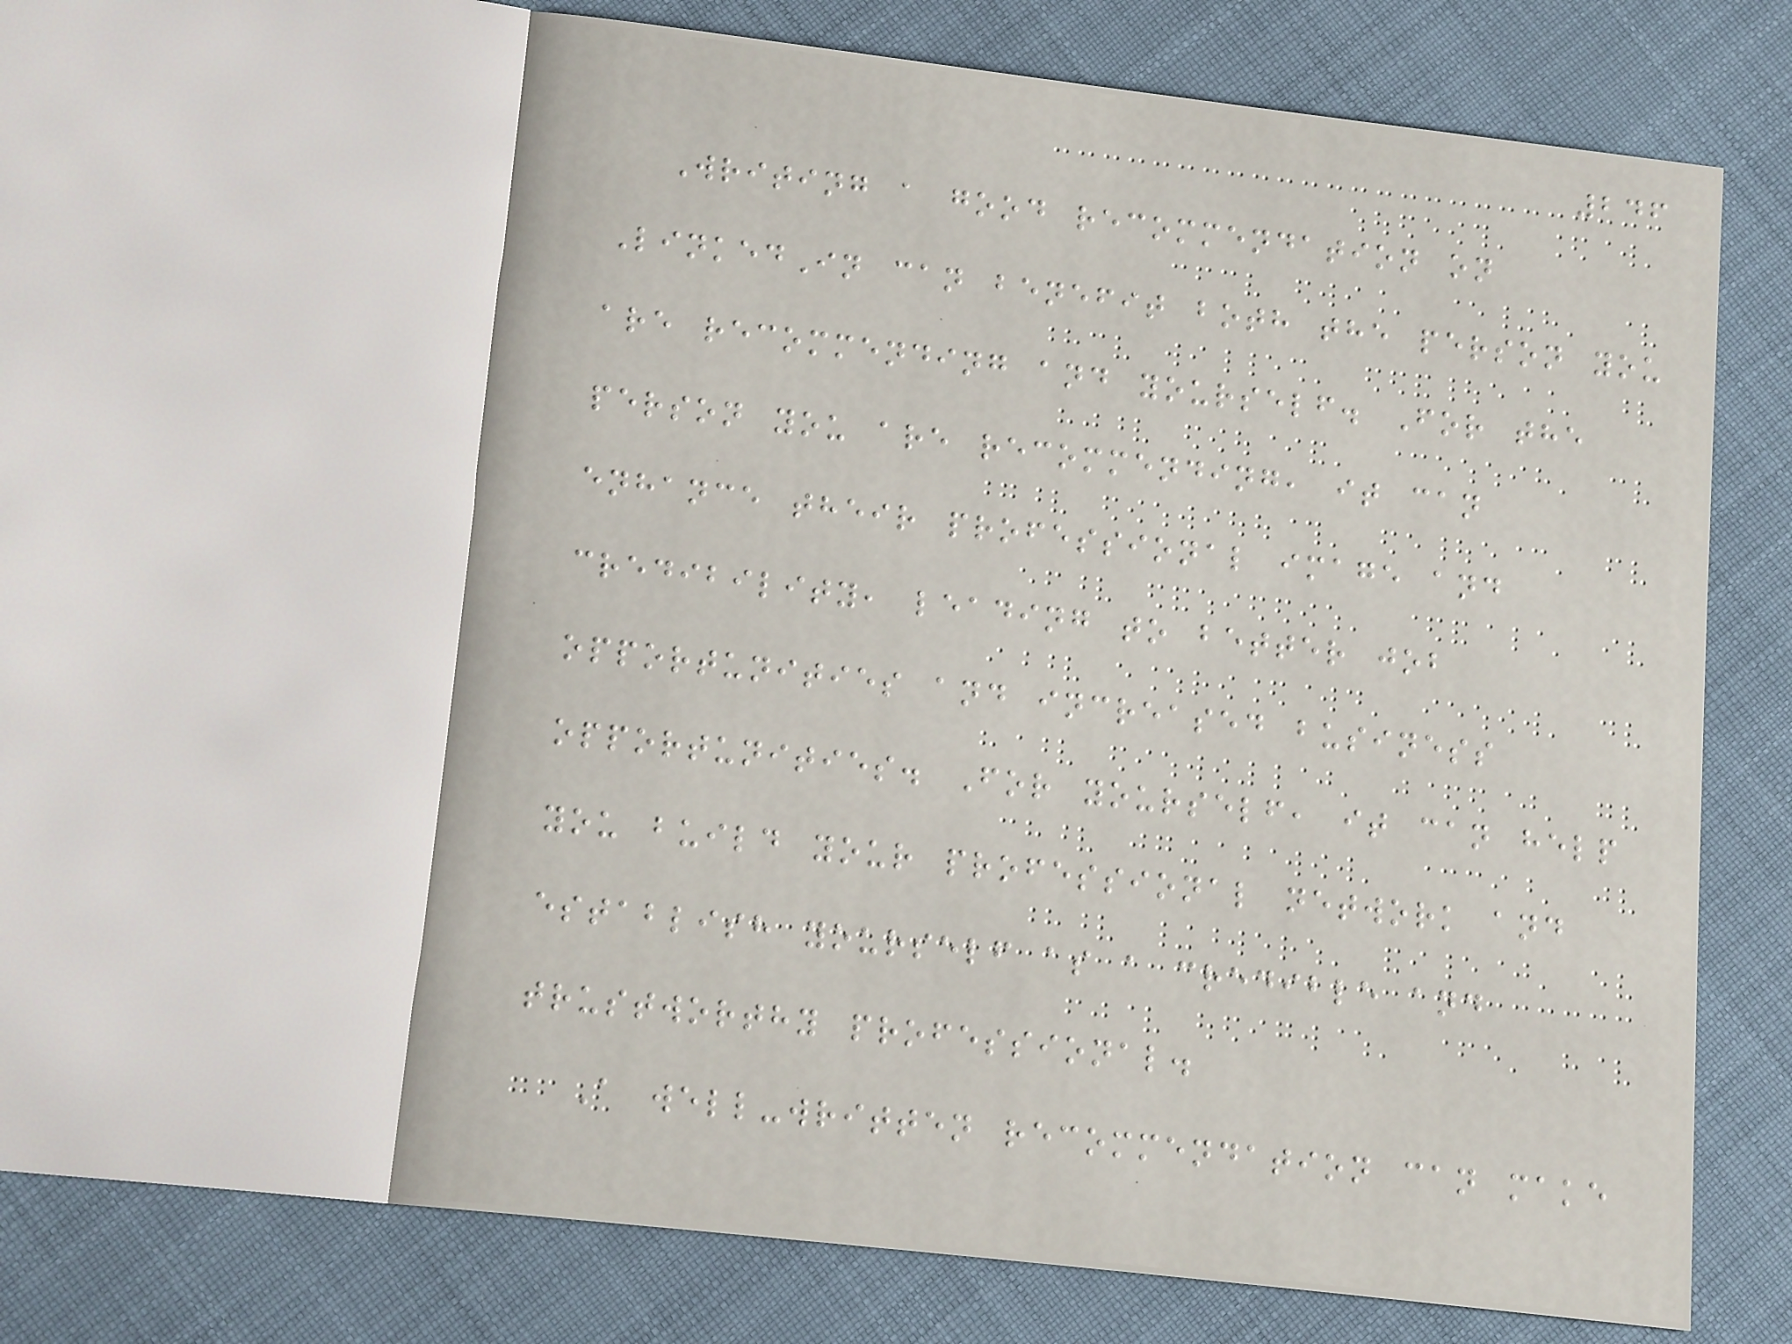246
Writing a good recommendation on
LinkedIn can benefit both the person you
are recommending and yourself. For the
person you are recommending, it can
enhance their professional image and
credibility, leading to better job
opportunities and increased business
opportunities. For yourself, it can help
you build your professional network and
establish yourself as a credible and
trustworthy professional.
A well-written recommendation can make
